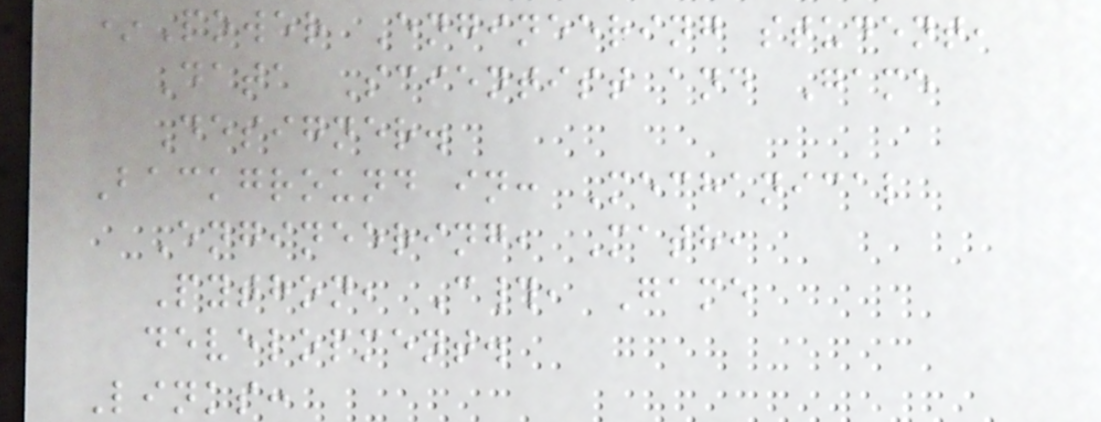*Power Engineering student,
Data Scientist and Game
Designer.
Background in: Mechanical
Engineering, Math,
Python, C#, Game
development.
Links:
